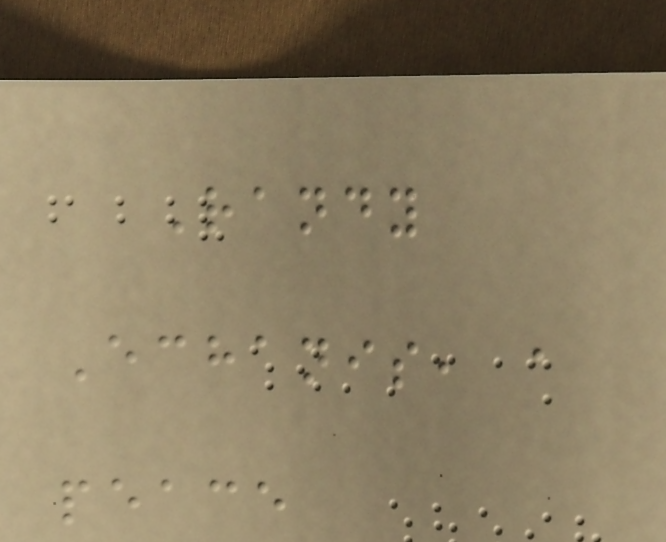Randy
Echanis, a
peace
